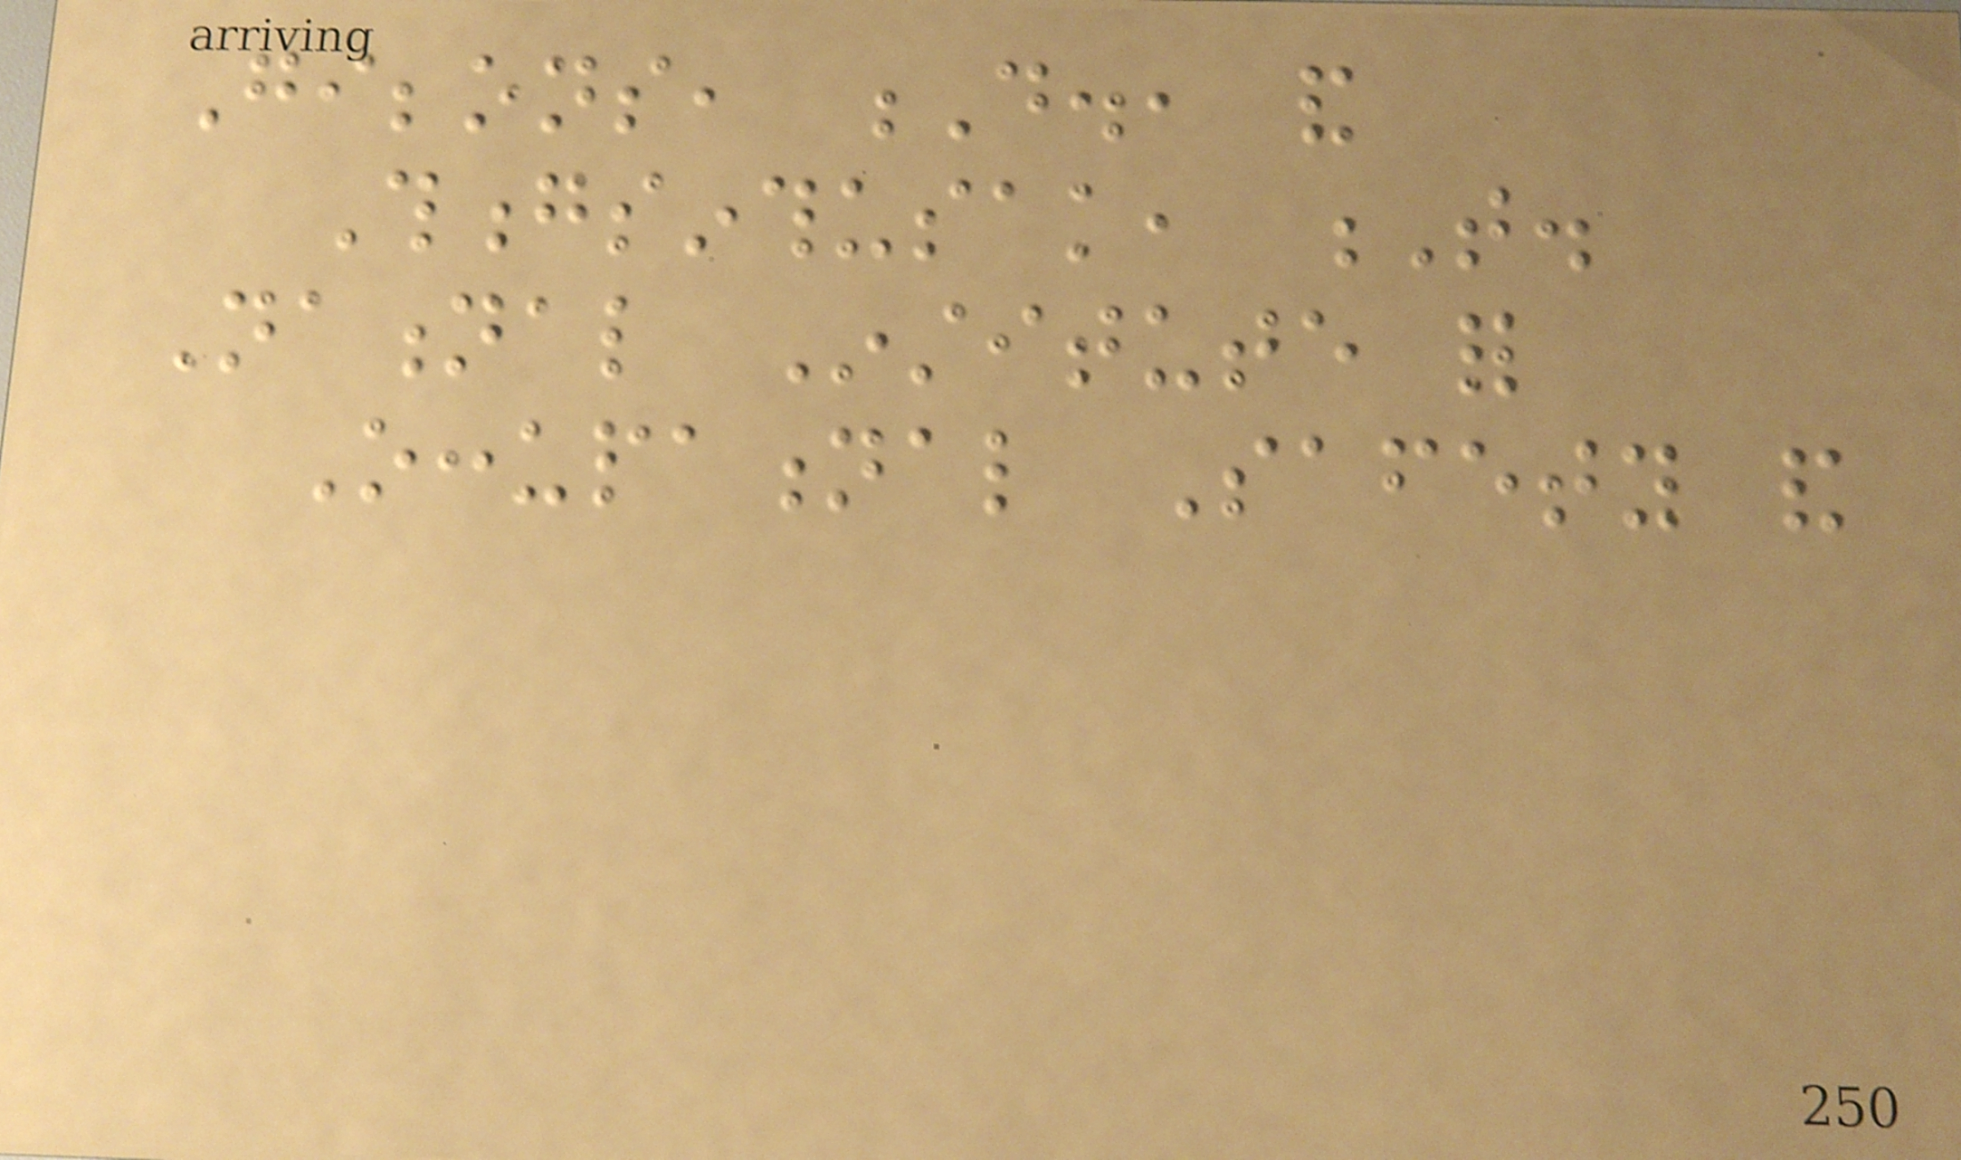Gibbons, D., and
Thongsinthusak, T.
National Institute for
Occupational Safety and
